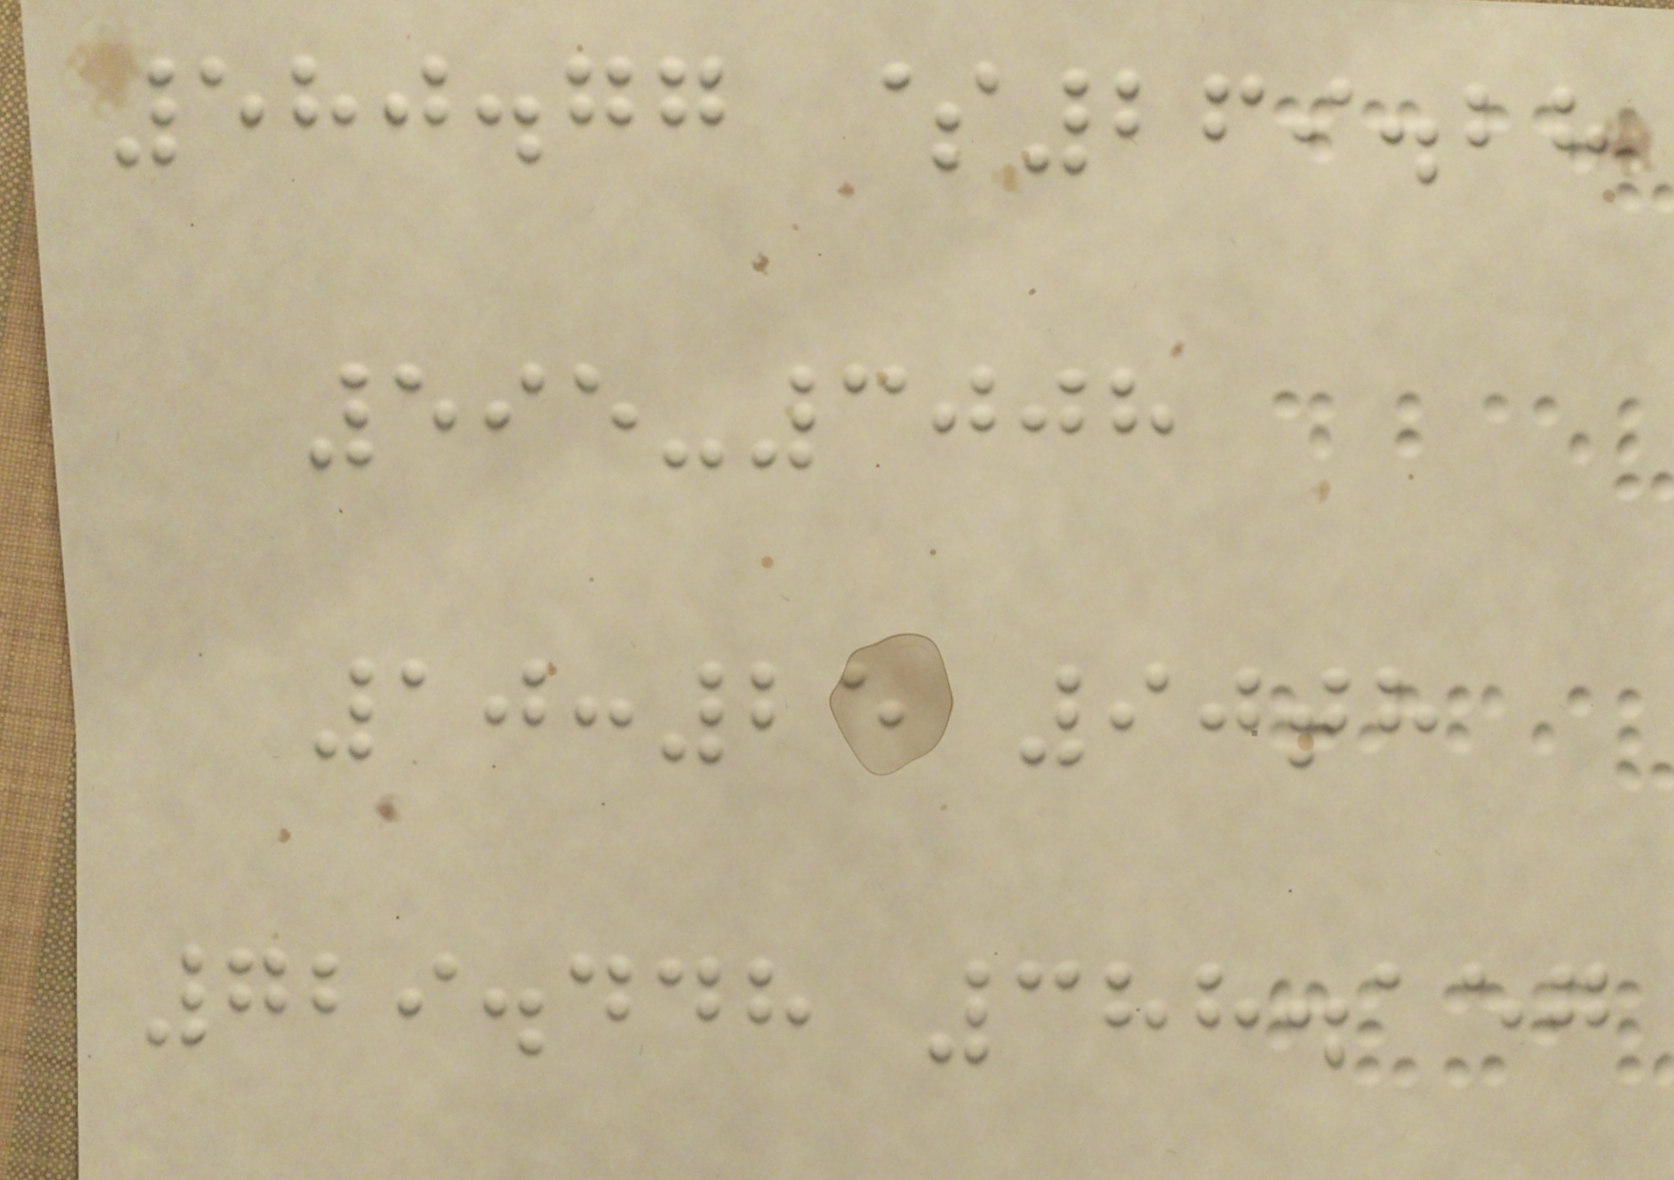580.77 $269.28
595-3008
10:25 90th
729.448 388.157
